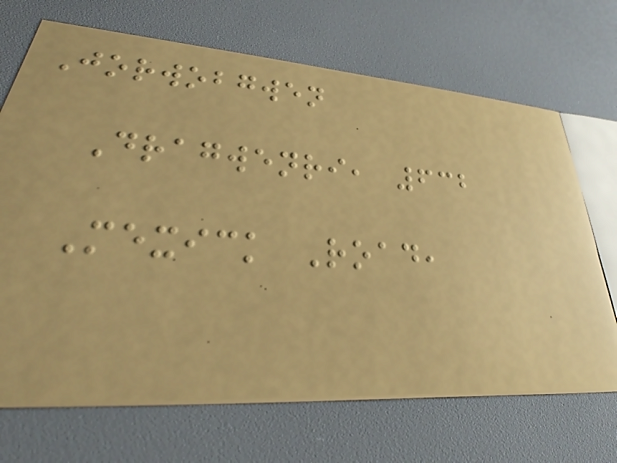Jorwobgwen
Dragwenri, 632
Mexick Road,
